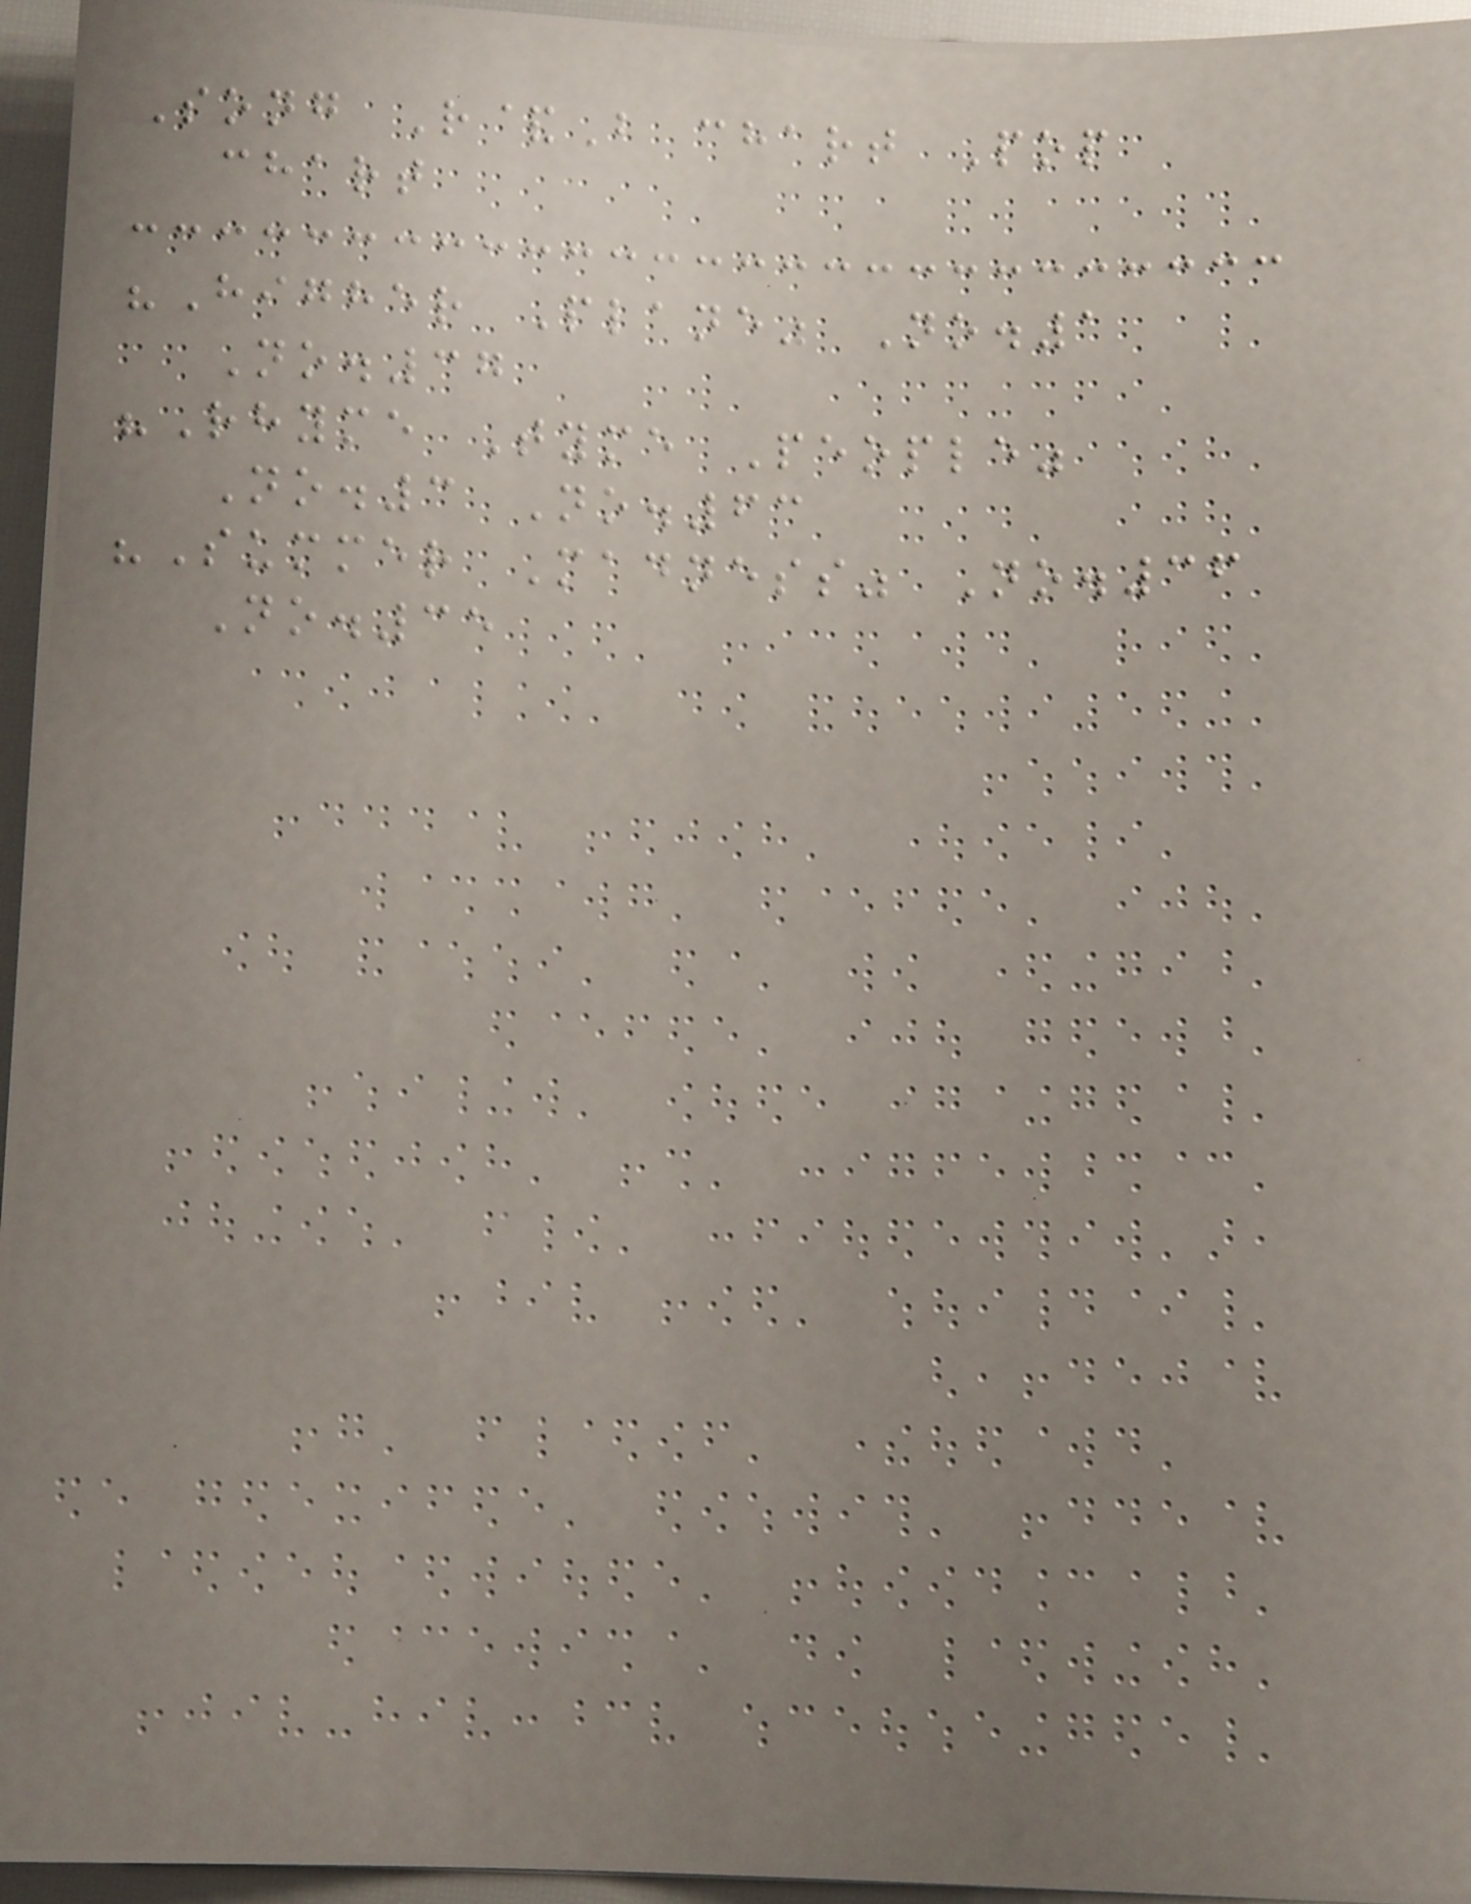Song R&B chart Pop
chart
"Higher Plane" No.1
No.37
"Rhyme Tyme People"
No.3 No.63
"Summer Madness" No.36
No.35
